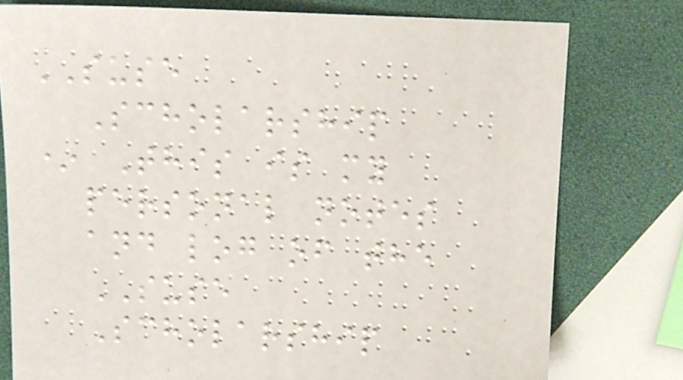SUSE
Scholarship
* This is my
personal notes
and log of the
SUSE
Scholarship
